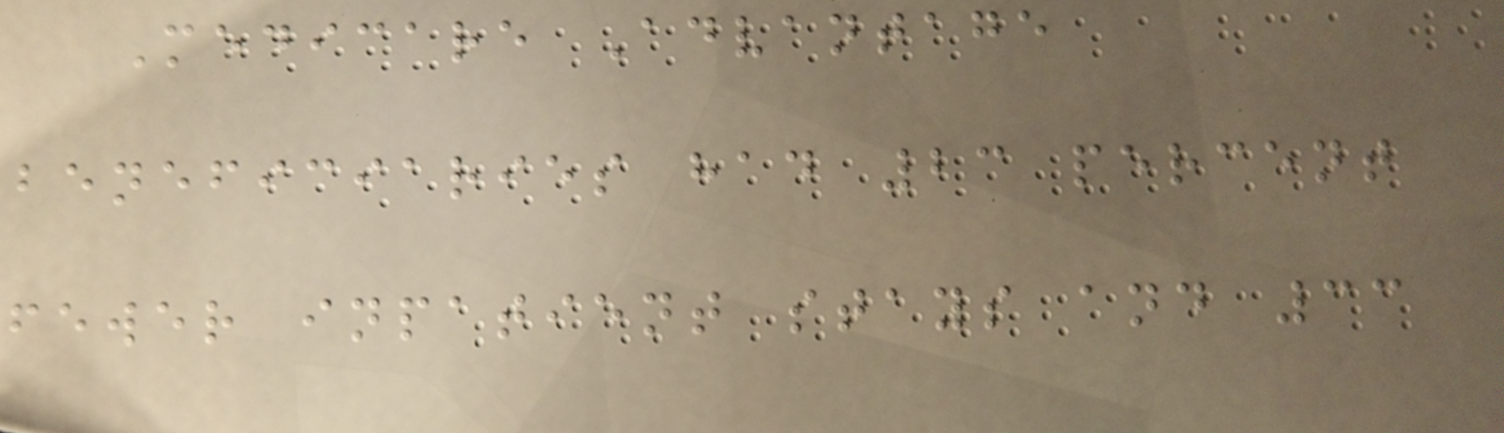Medicare Advantage
beneficiaries had 23 percent
fewer inpatient stays and 33
